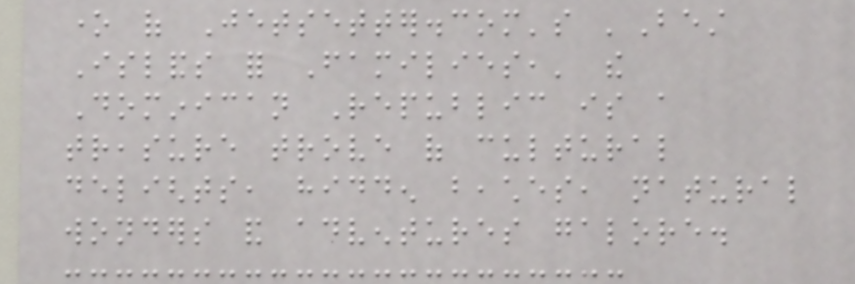one of Jetsetter.com's 'Best
Islands for Families,' the
Dominican Republic is a
treasure trove of cultural
delights, hidden beaches, natural
wonders and adventures galore.
